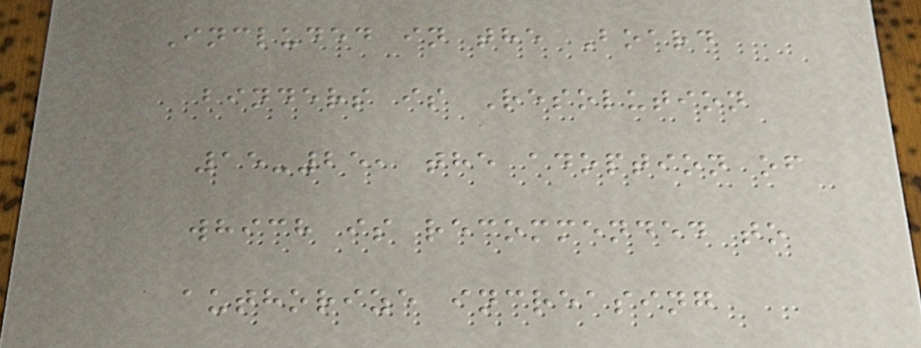Included in the Board
binders is Resolution
15-25, the adoption of
which is recommended to
authorize increasing
